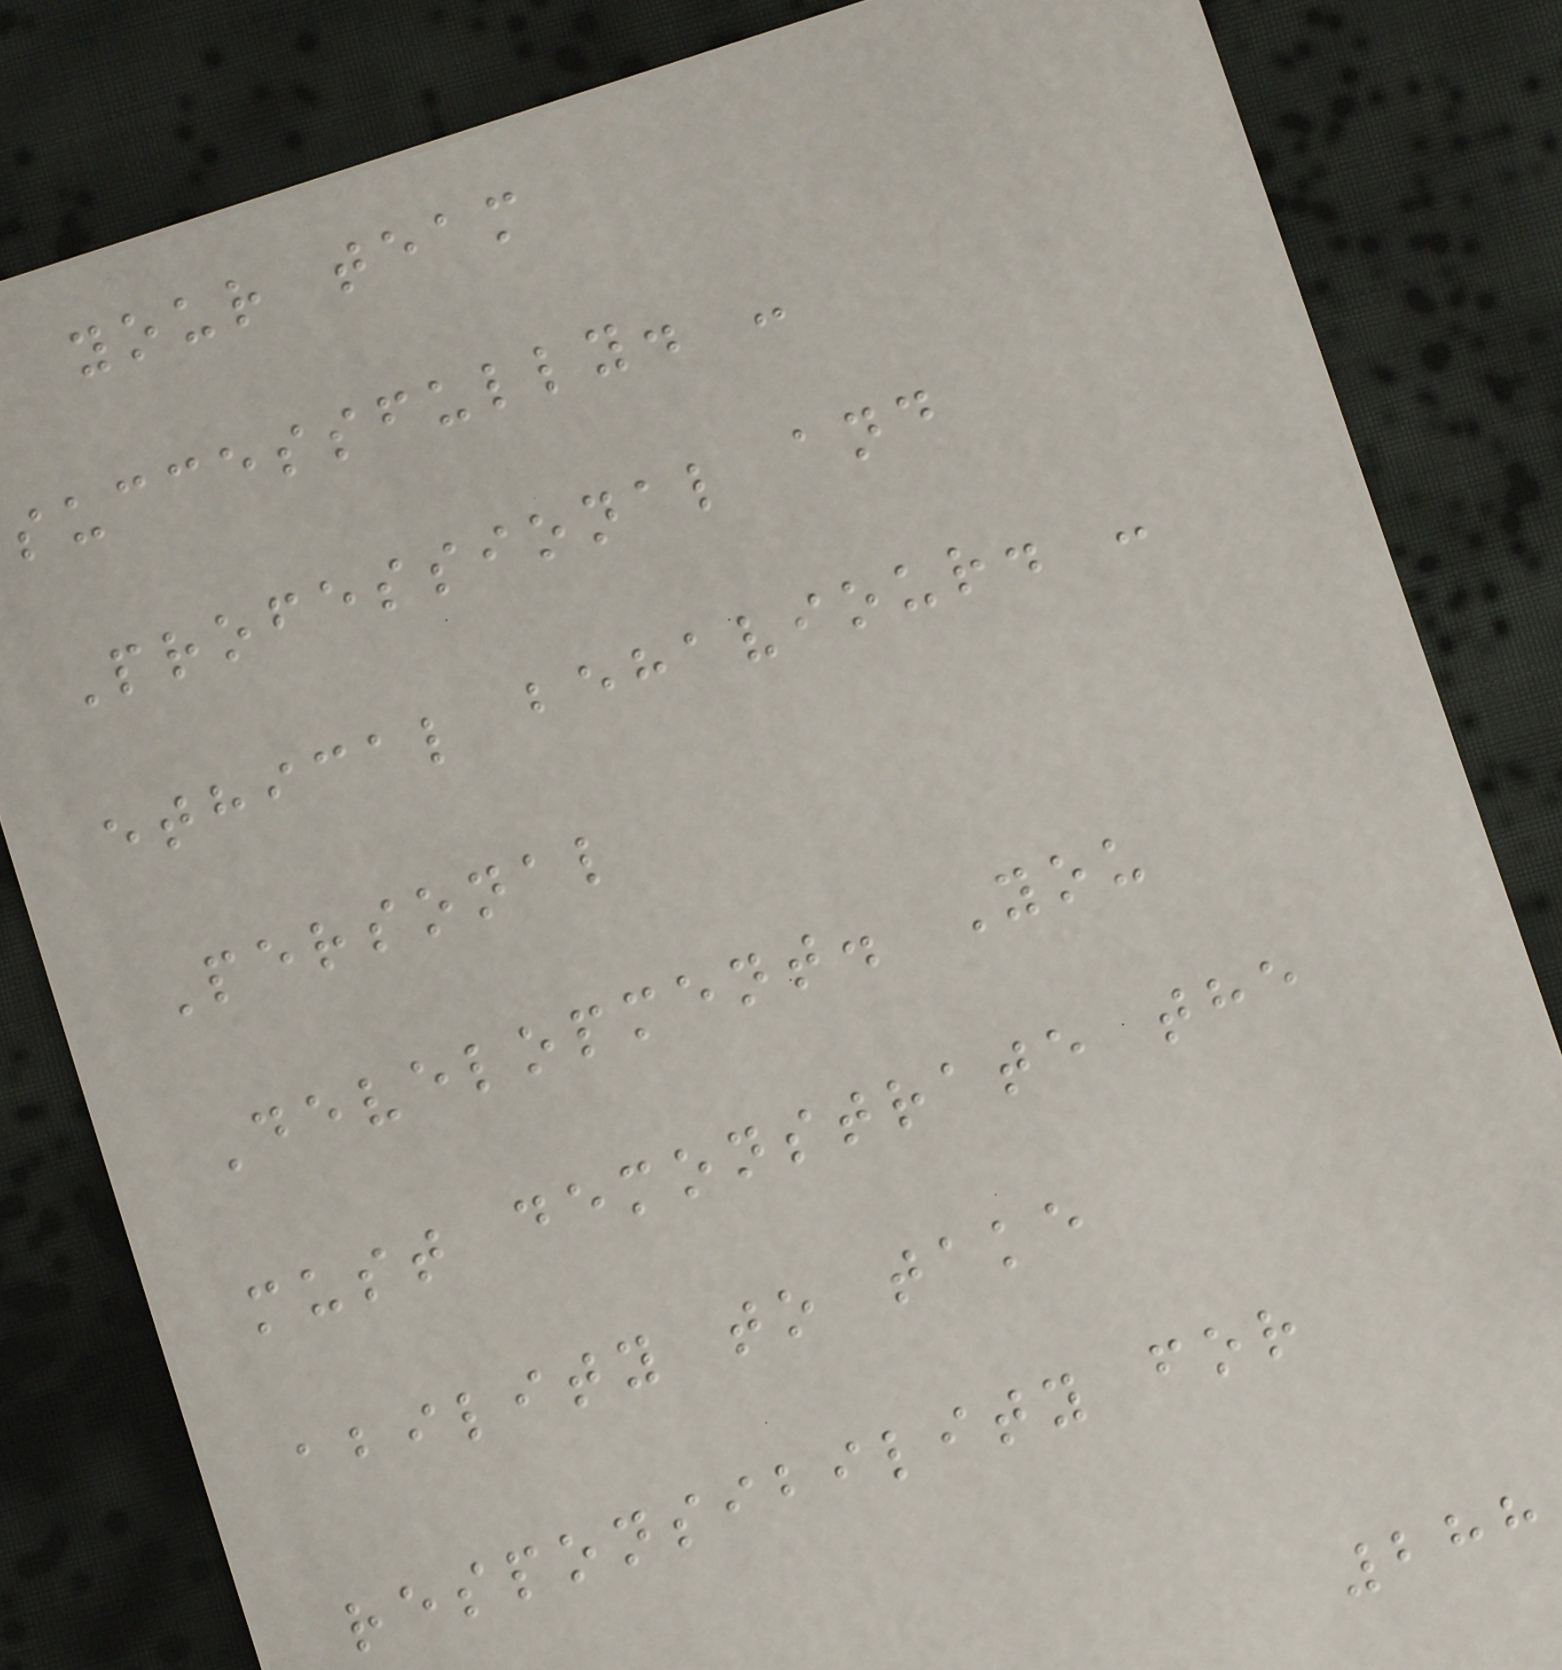your team
successfully. -
Professional and
ethical behaviour. -
Personal
Development. You
must demonstrate the
ability to take
responsibility for
288
